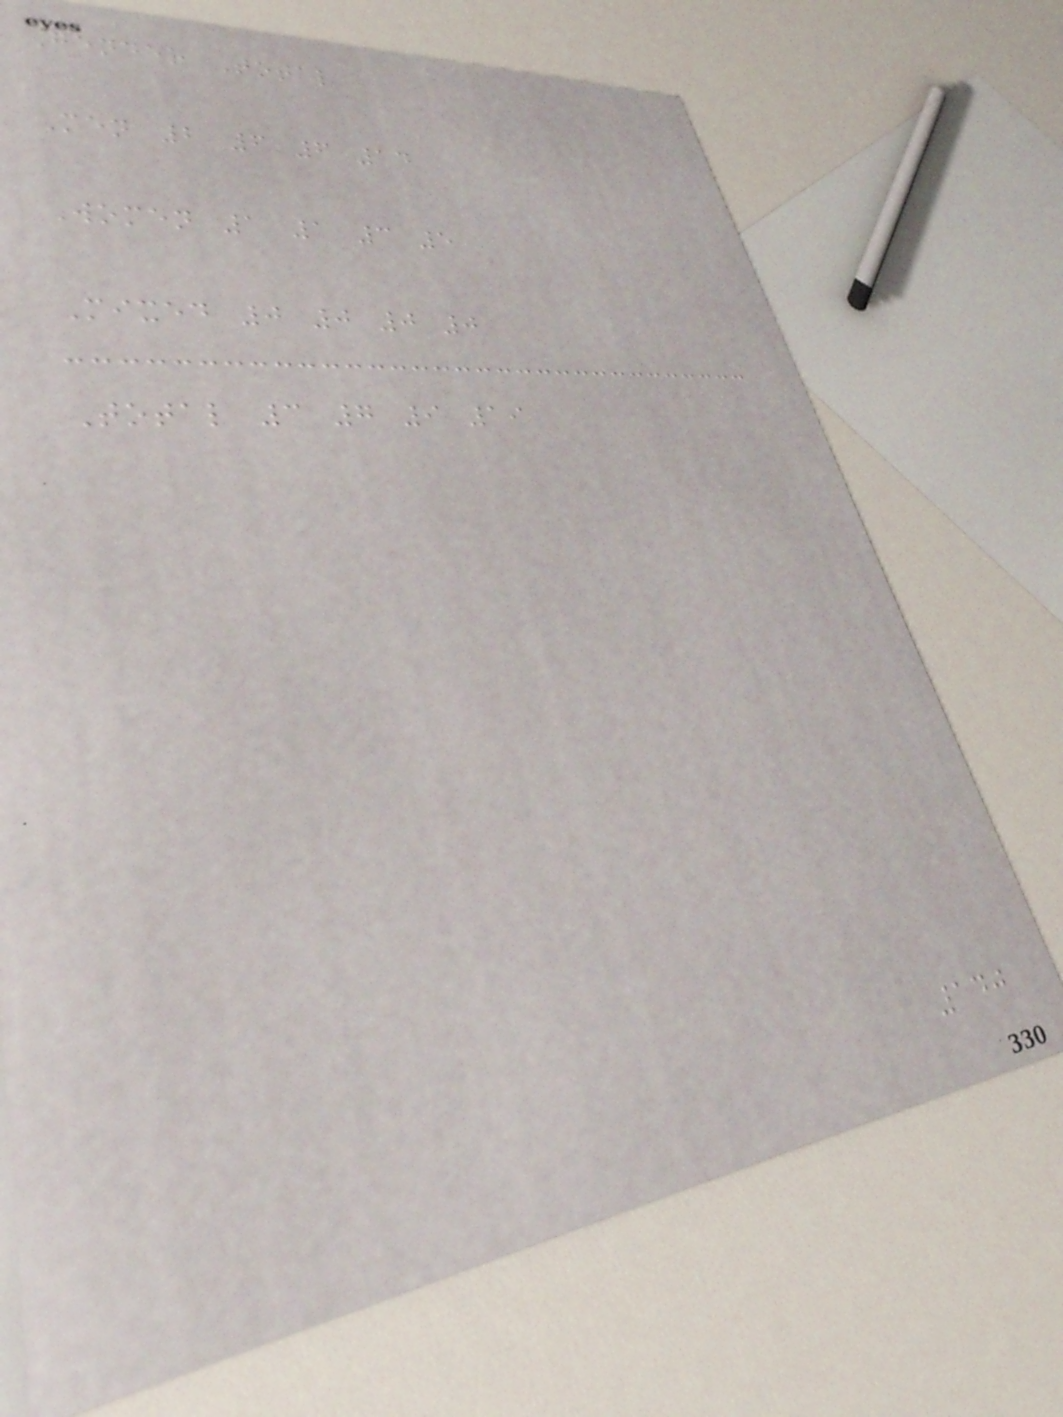Gender Total
Men 2 6 6 14
Women 1 1 3 5
Mixed 0 0 0 0
Total 3 7 9 19
140
